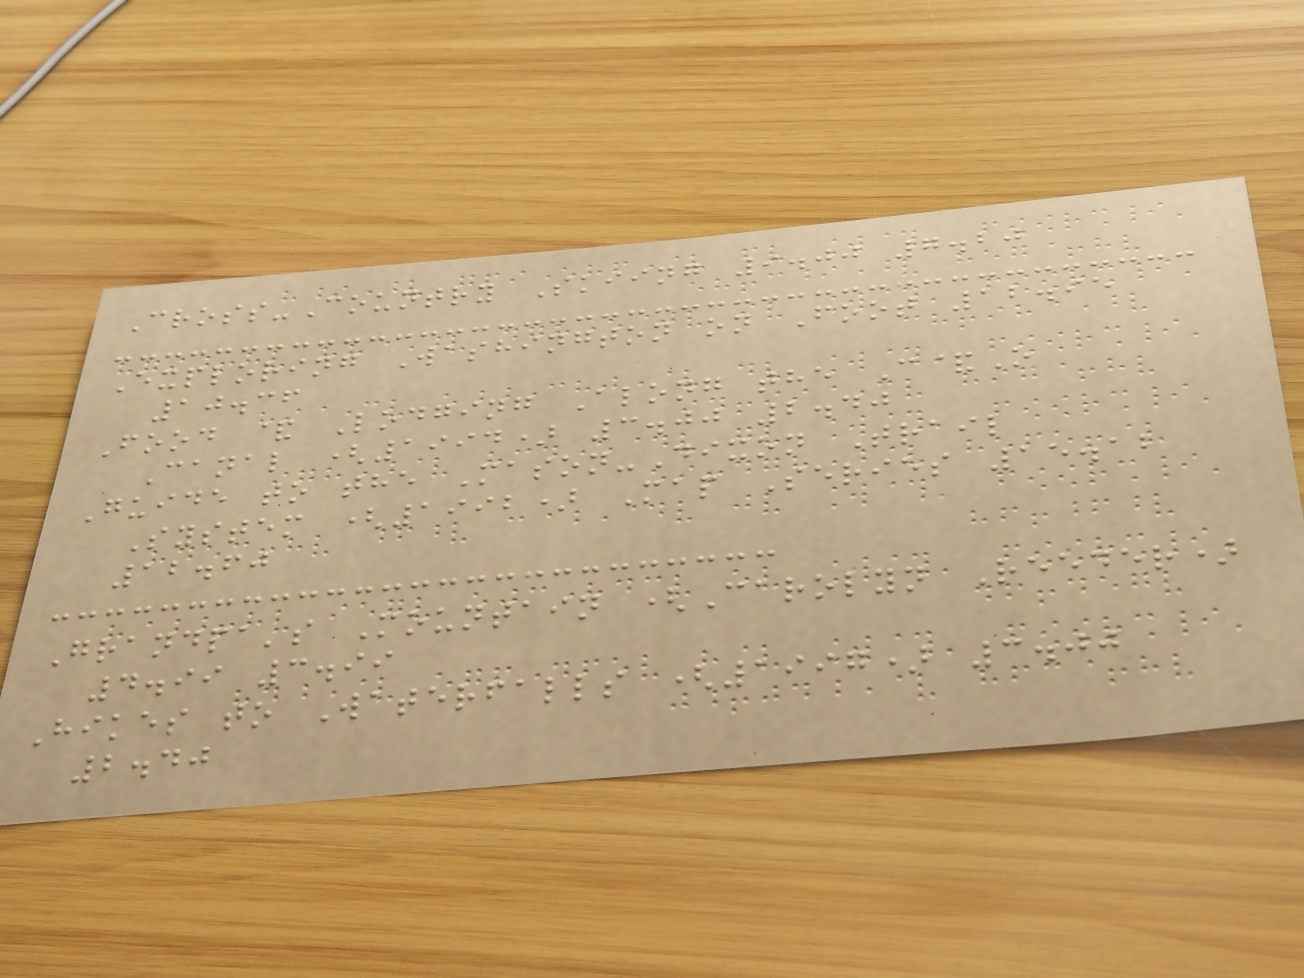Cross-Country Skiing 9.00 7.20
Exploring Washington on Foot 12.95
10.36
Food & Lodging Along the C&O
Canal (1994) 3.00 2.40
Guide to the Mason-Dixon Trail
System (1992) Map Series 15.12
12.60
Grandpa's Mountain (Carolyn Reeder)
4.99 3.99
Hikes to Waterfalls (1997) 3.00
2.40
